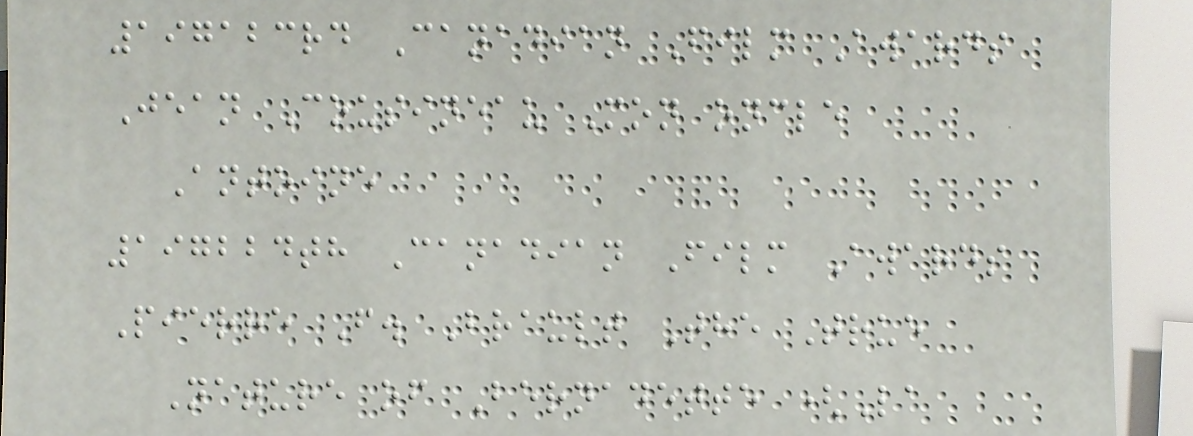197123rd Canadian Film Awards
Jean Cousineau Mon oncle
Antoine
197224th Canadian Film Awards
Pierre F. Brault The True
Nature of Bernadette (La
